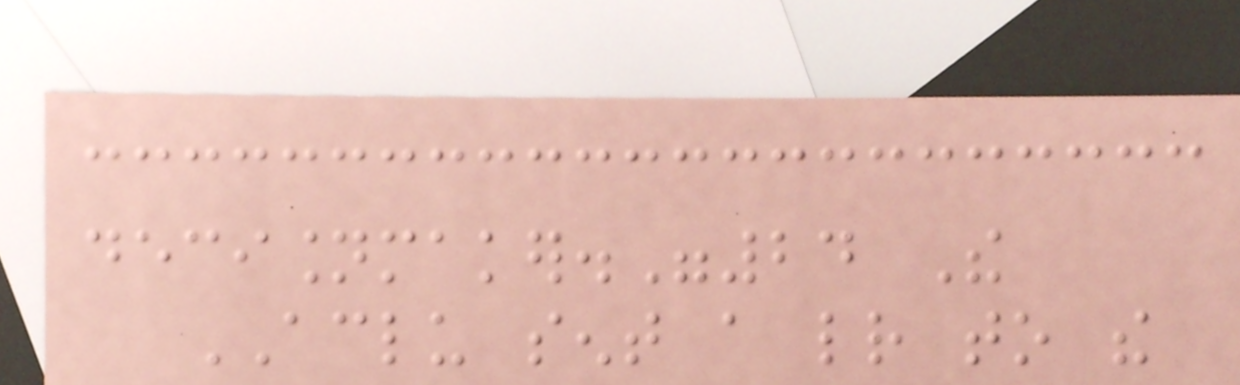decisionmaker."24 The
ACLU sent a letter to the
